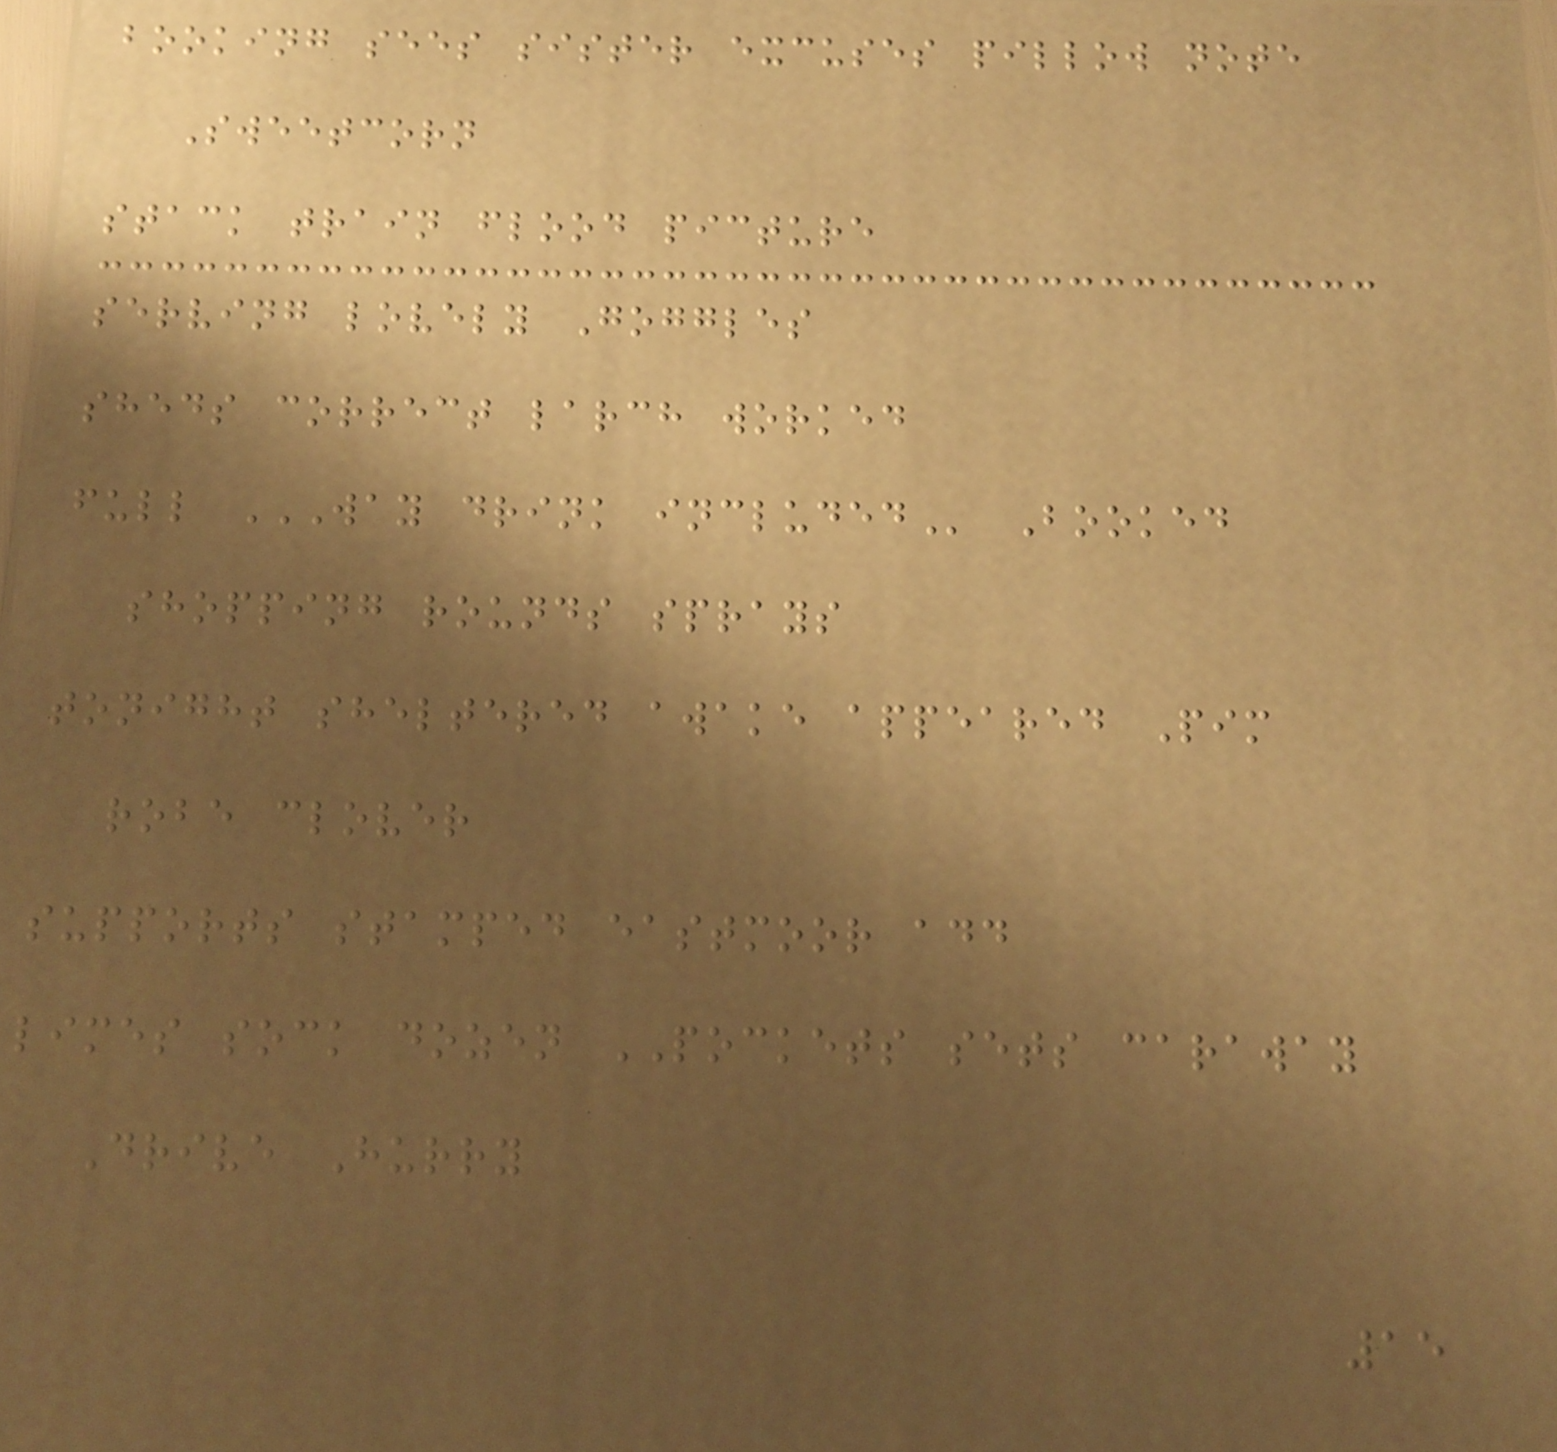booking sees sister excuses pillow note
Sweetcorn
stack train flood picture
serving lovely Goggles
sheds correct larch worked
full WAY DRINK INCLUDED Booked
shopping rounds sprays
tonight sheltered awake appeared Pim
robe clover
supports stamped eastmoor add
limes sock dozen POCKETS sets caraway
Drive Hurry
15
